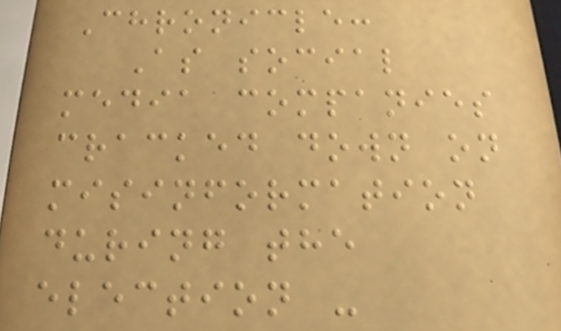Chronicle:
As social
media companies
cracked down on
misinformation
during the
election -
